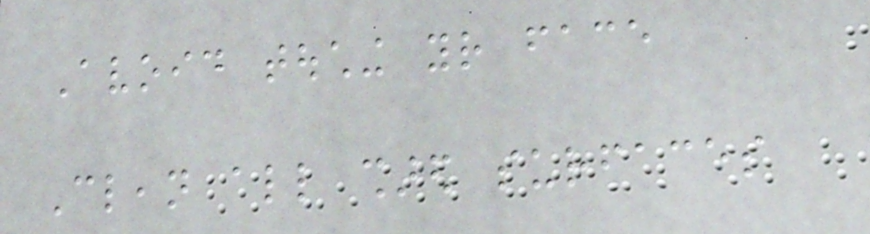Avoid touching your face
Clean all shared surfaces
